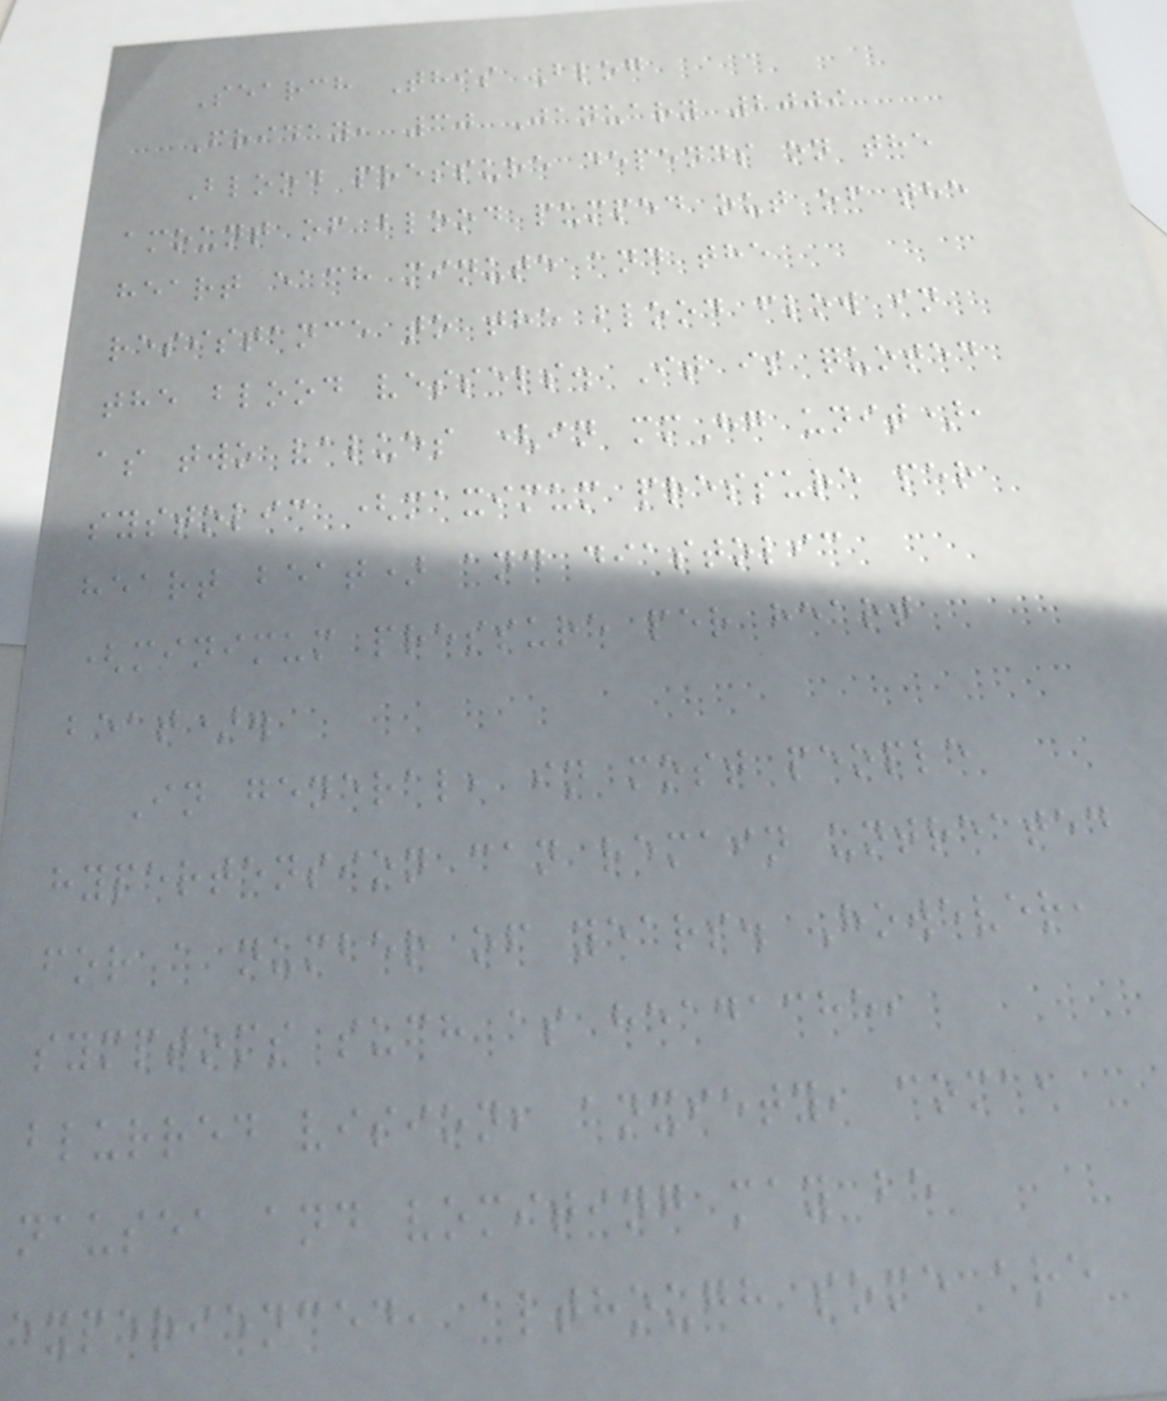Search This Blog
Friday, 30 January 2009
Blood pressure depends on the
amount of blood pumped out of the
heart each minute and the
resistance to the blood flow in
the blood vessels. It is quoted
as two values (in mmHg unit),
systolic (maximum pressure per
heart beat) and diastolic
(minimum pressure per heart
beat).
In general, in most people
hypertension can remain untreated
for a number of years. However,
symptoms such as headache,
blurred vision, anxiety, coma,
nausea and vomiting may be
experienced, although some are
